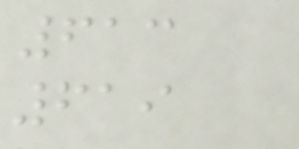613
619
